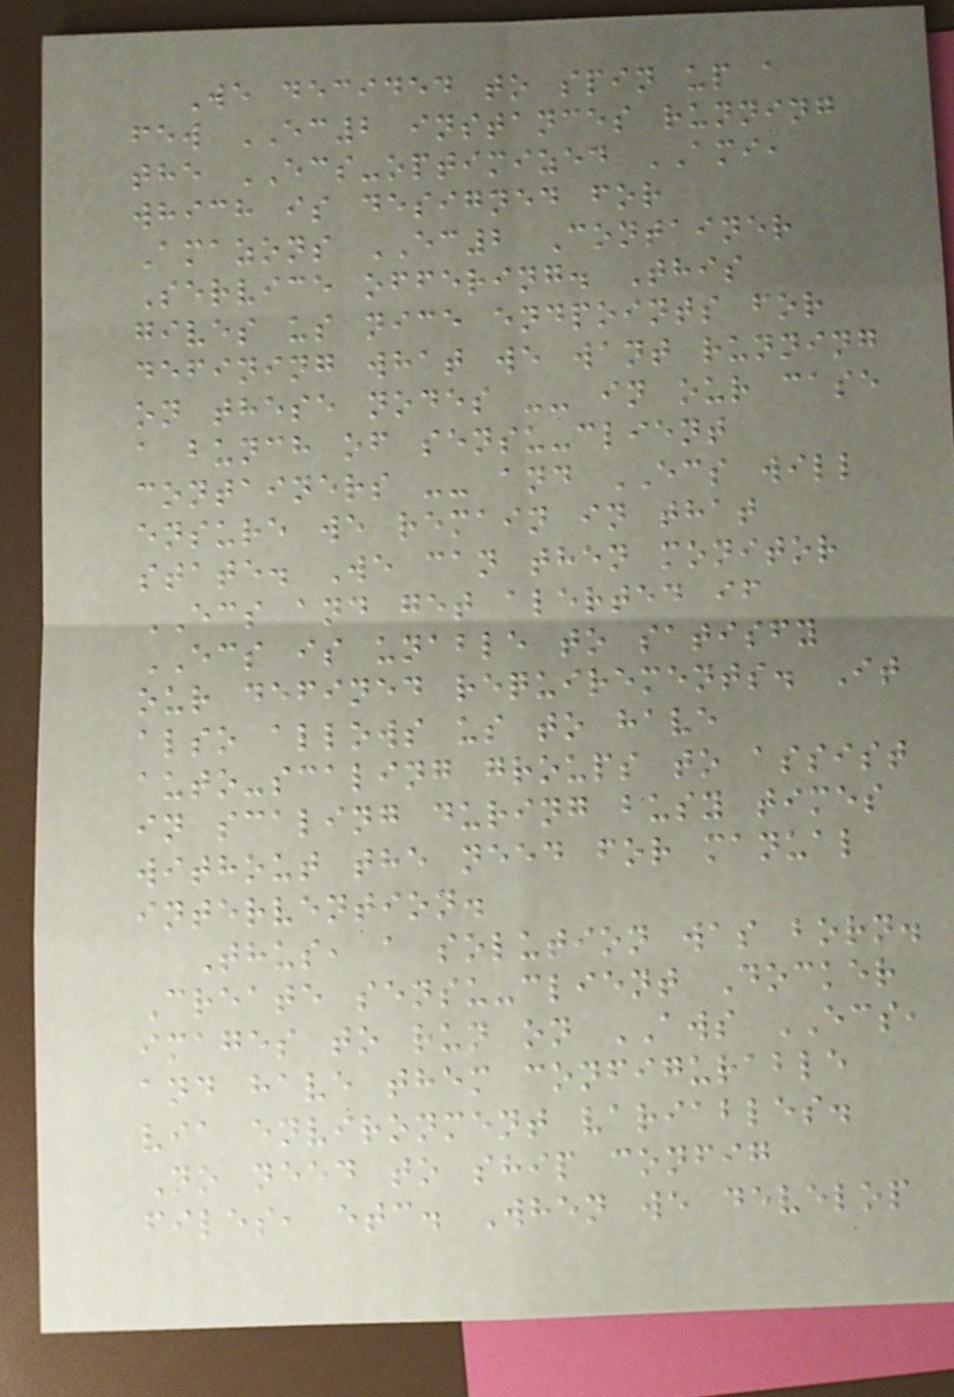We decided to spin up a
few EC2 instances running
the ECS-optimized AMI,
which is designed for
Amazons EC2 Container
Service offering. This
gives us nice endpoints for
defining what we want running
on these nodes -- in our case
a bunch of sensu-client
containers -- and ECS will
ensure we remain in that
state. We can then monitor
ECS and get alerted if
ECS is unable to satisfy
our defined requirements. It
also allows us to have
auto-scaling groups to assist
in scaling during busy times
without the need for manual
intervention.
Thus, a solution was born.
Create sensu-client Docker
images to run on AWS ECS,
and have them configurable
via environment variables.
No need to ship config
files, etc. When we develop
